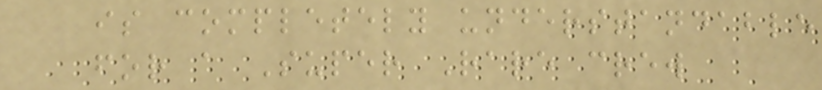is completely understandable
for a Super Rare crew
